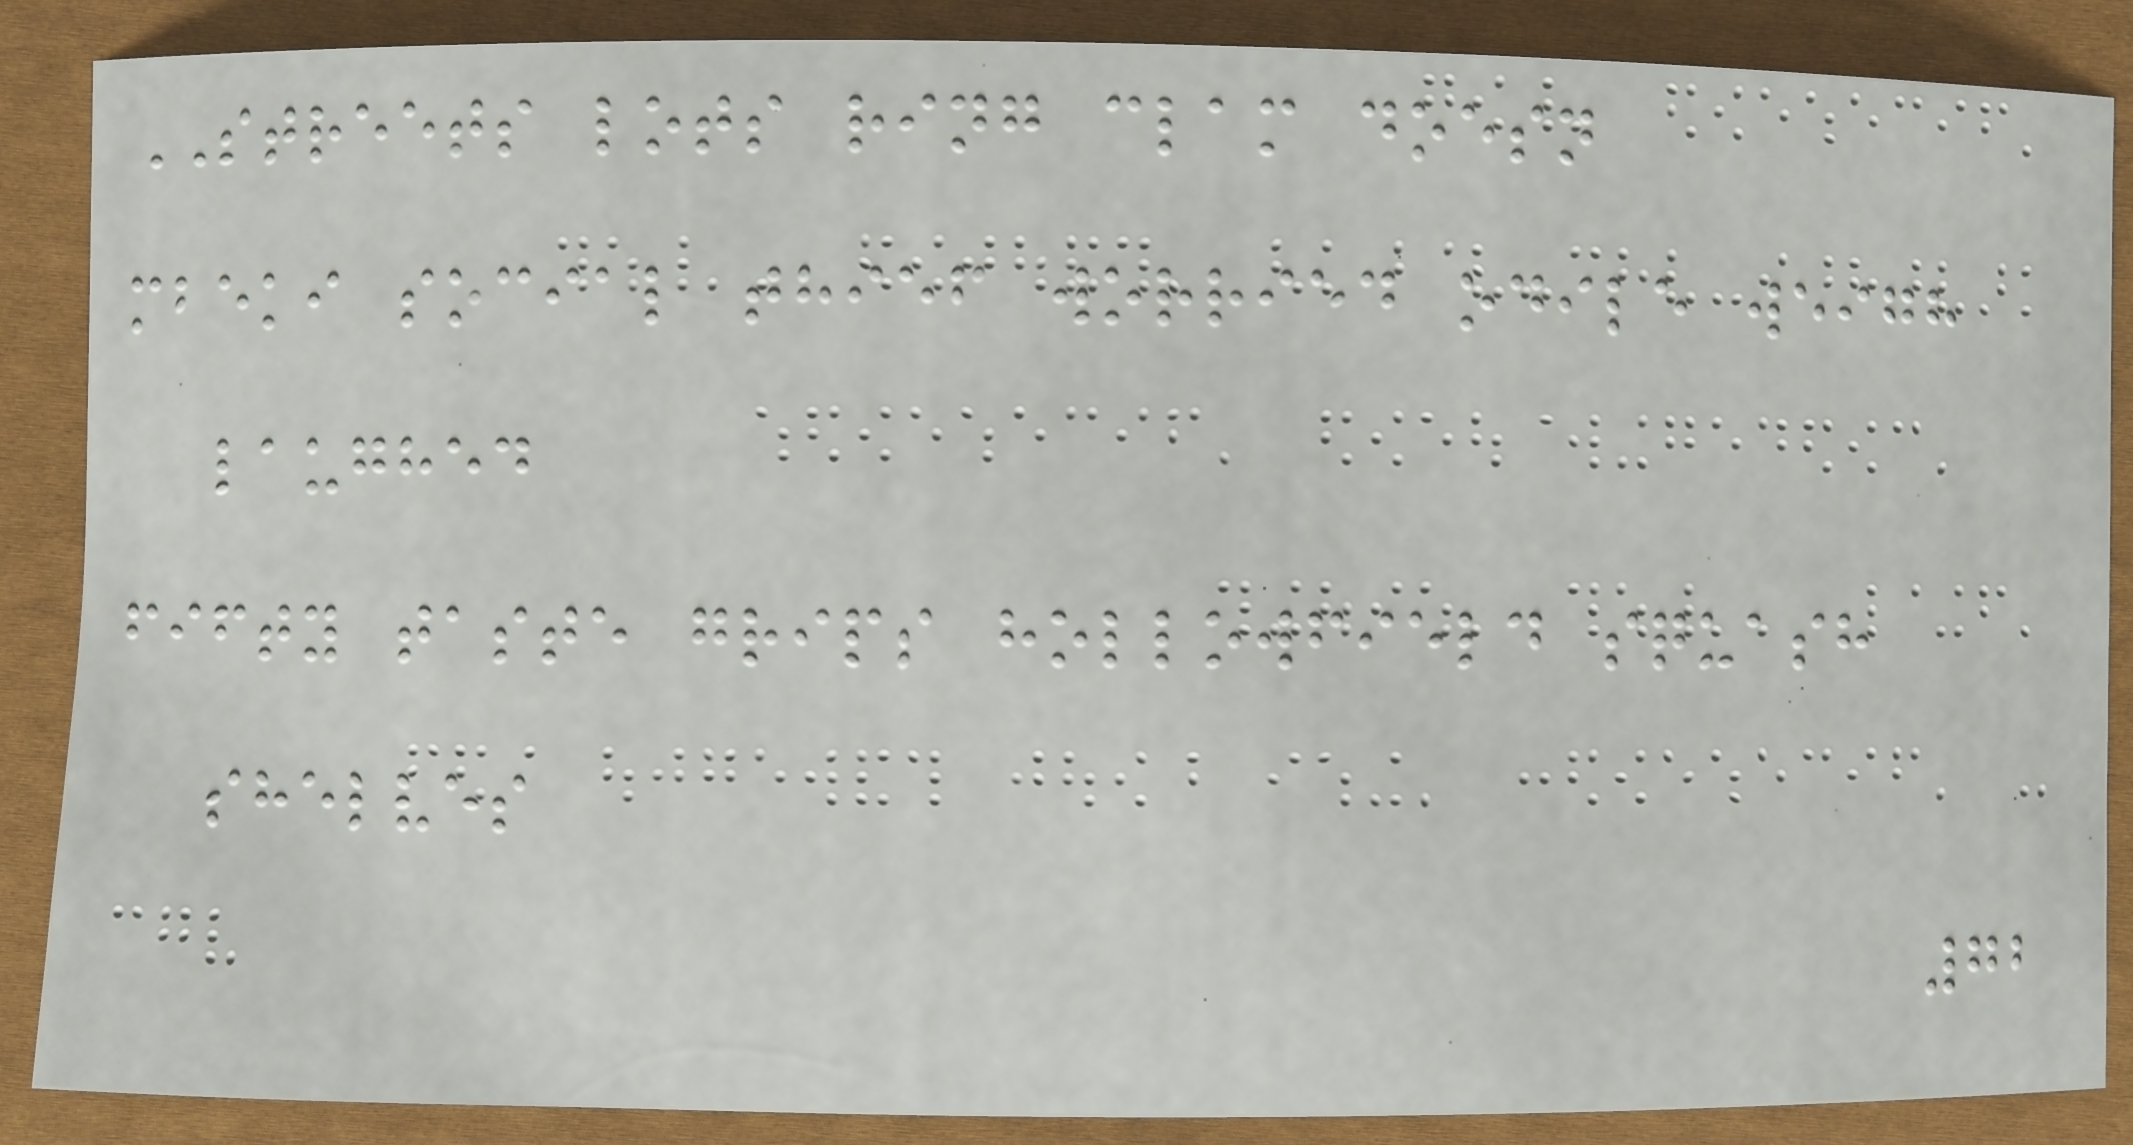STREETS lots ring clam doesn
mbeki social thief worried odile weigh
laughed
fifty taste grips hollowfield squash
shelves
72
